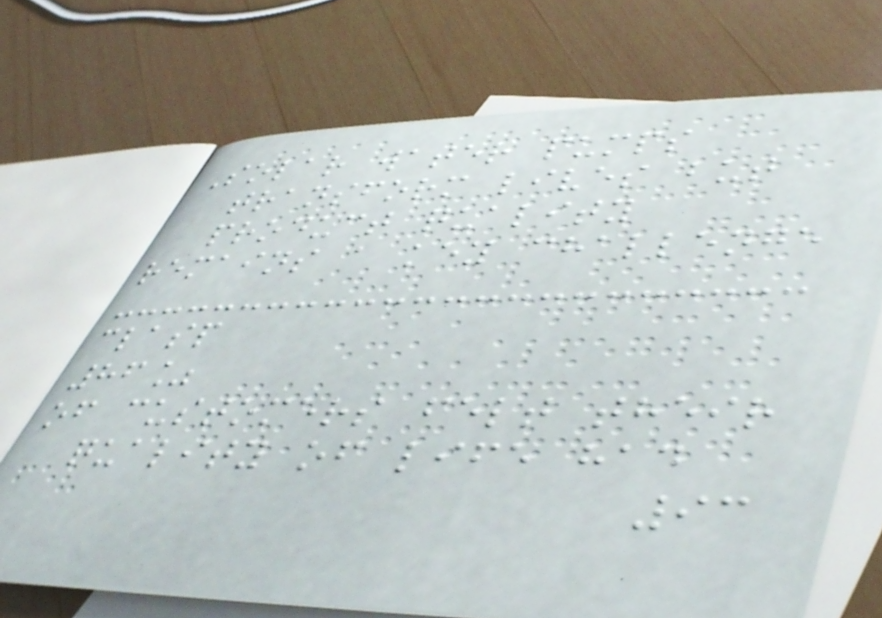Solar water pumps
transform lives but
product quality
remains a key challenge
clasp
86%
of customers felt their
quality of life had
93
